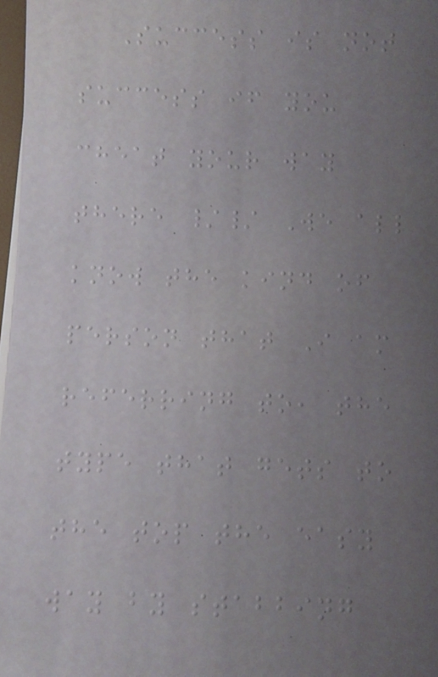Success is not
success if you
cheat your way
there // We all
know the kind of
person that I am
referring to, the
type that gets to
the top the easy
way by stabbing
